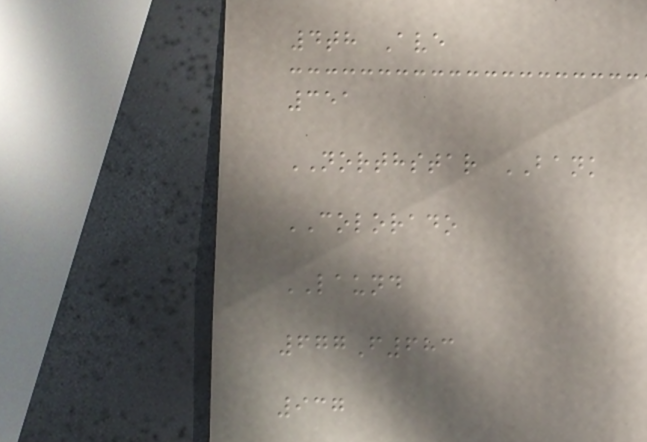4th Ave
351
NORTHSTAR BANK
COLORADO
LAUND
677F683
937
